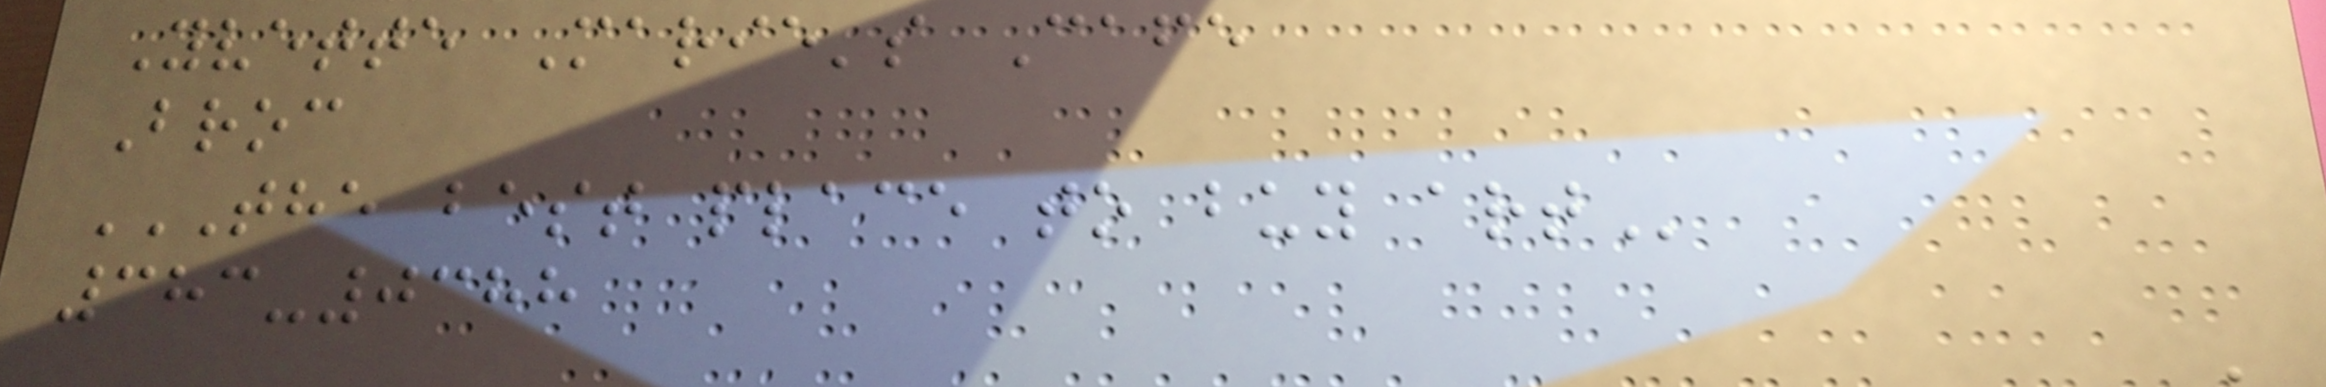Yvette Marie's Cafe
Broc
THE BEST PLACE TO BUY ART
383-0388
